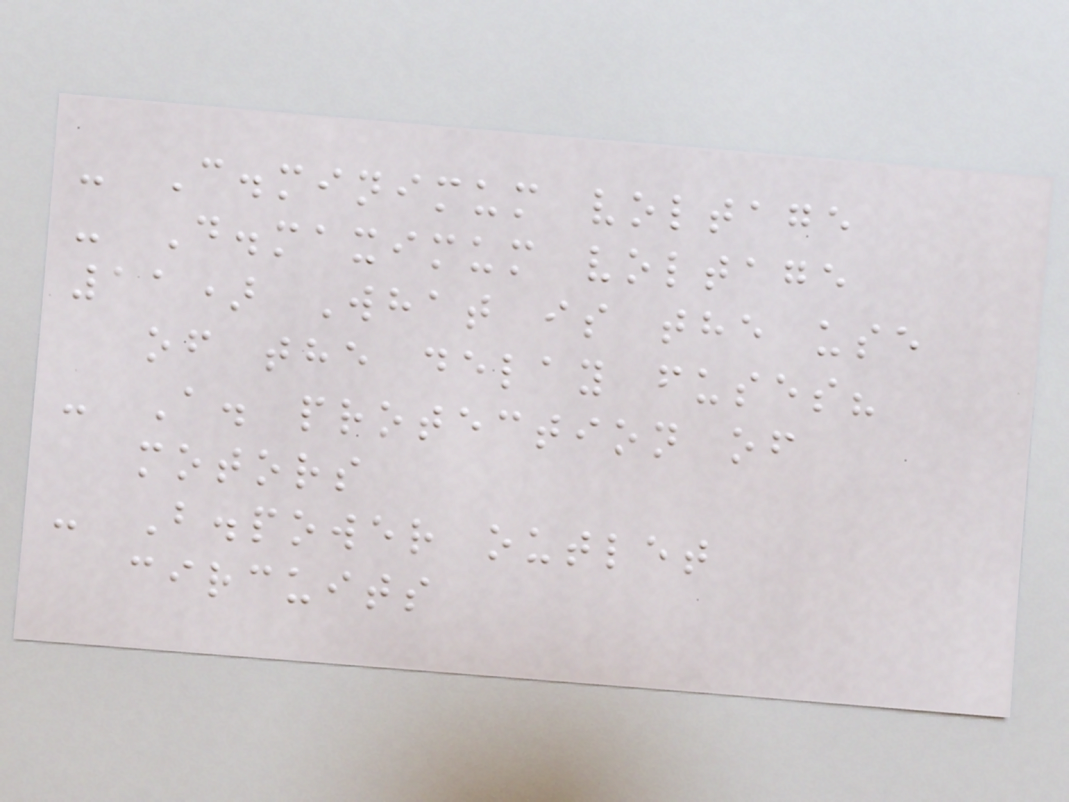- C.minimum voltage
- D.maximum voltage
11) What is the use
of the delay fuses?
- A. protection of
motors
- B.power outlet
circuits
